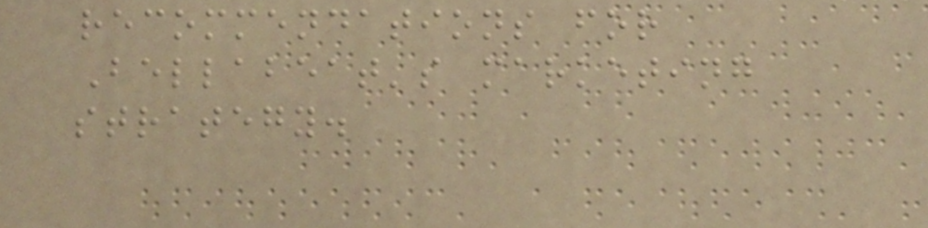recommendations for
Bellabeat's marketing
strategy.
